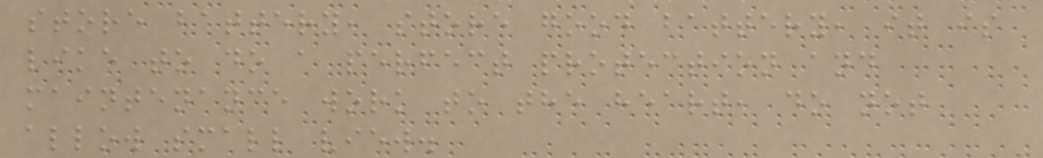store battery, store good battery, it is
like to do a perfect protection and
maintenance work to the heart, do not
allow small view.
